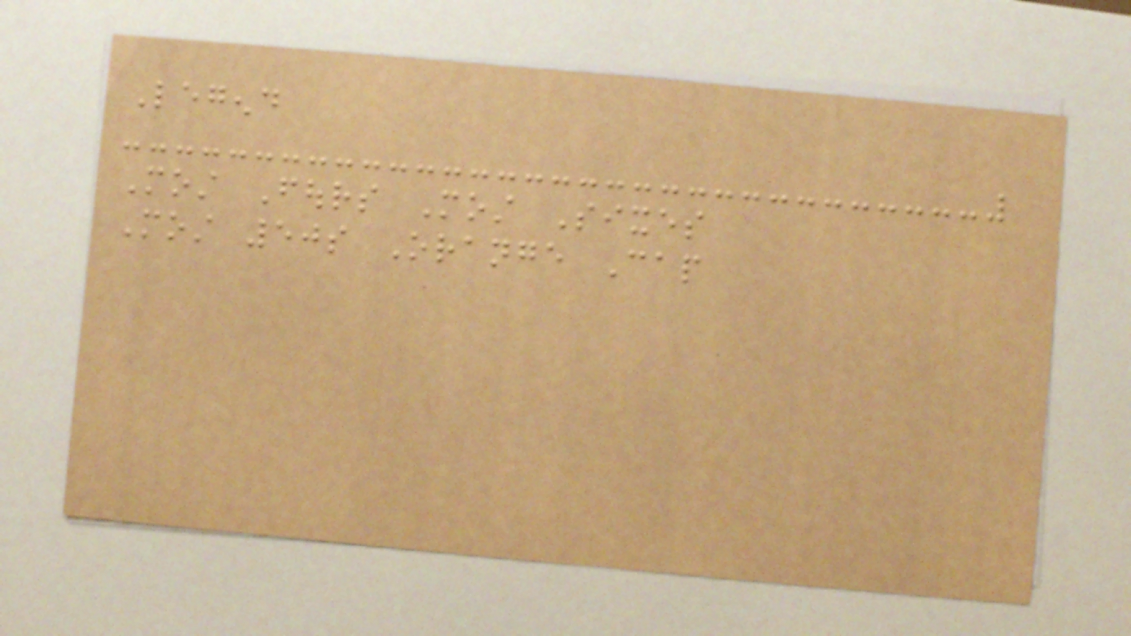Legend
Most Fours Most Sixes
Most 50s Orange Cap
